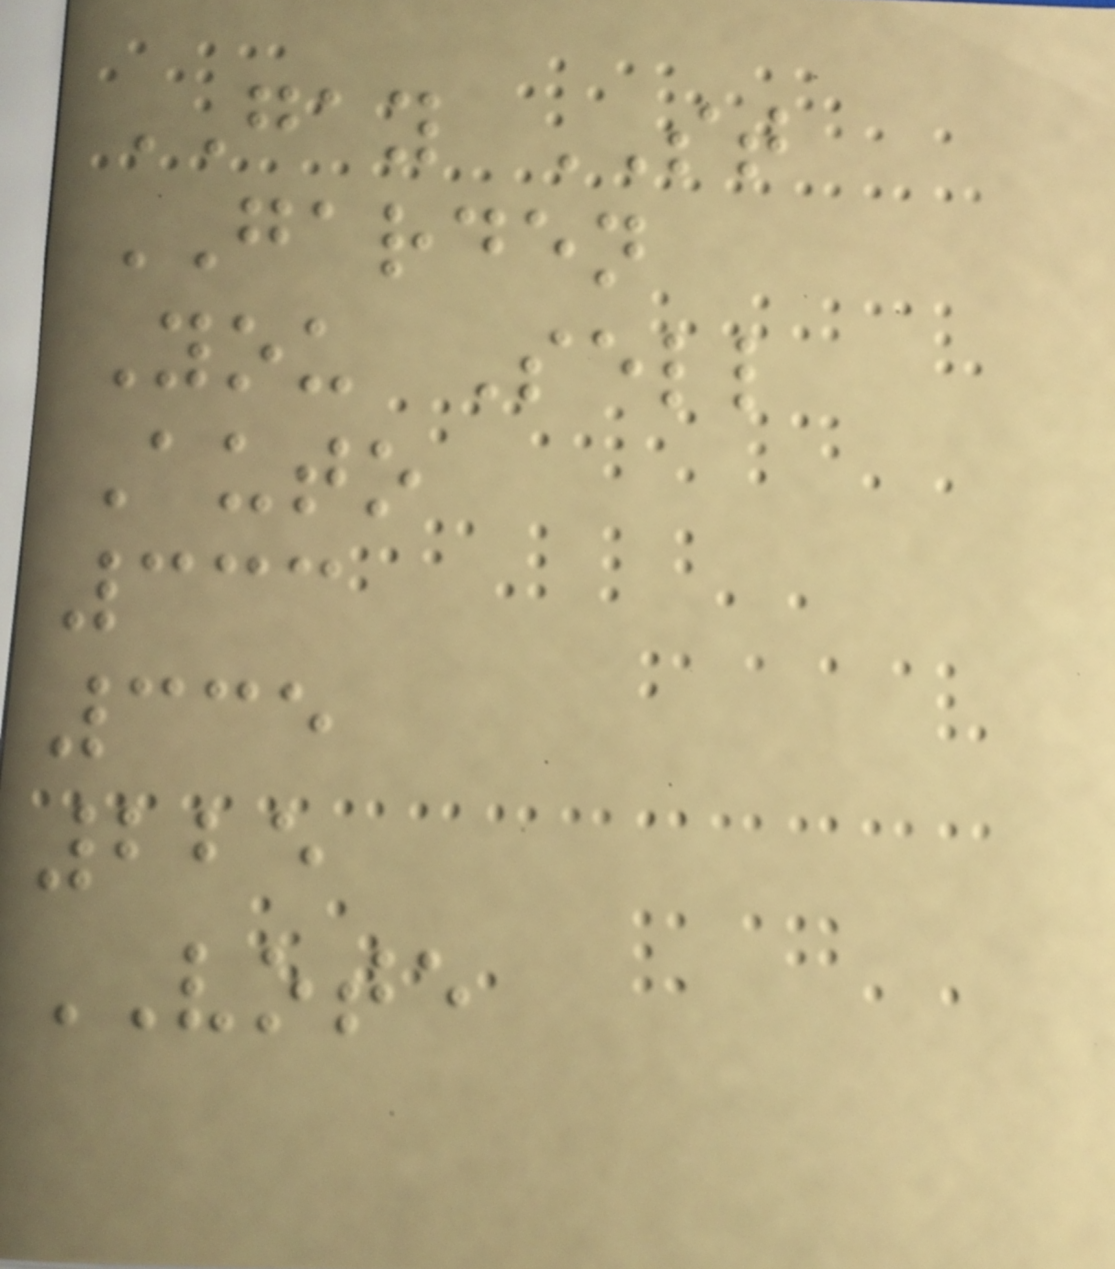GAY ST
GARDEN
You Sell
Auto
333
335
225
VOTE
